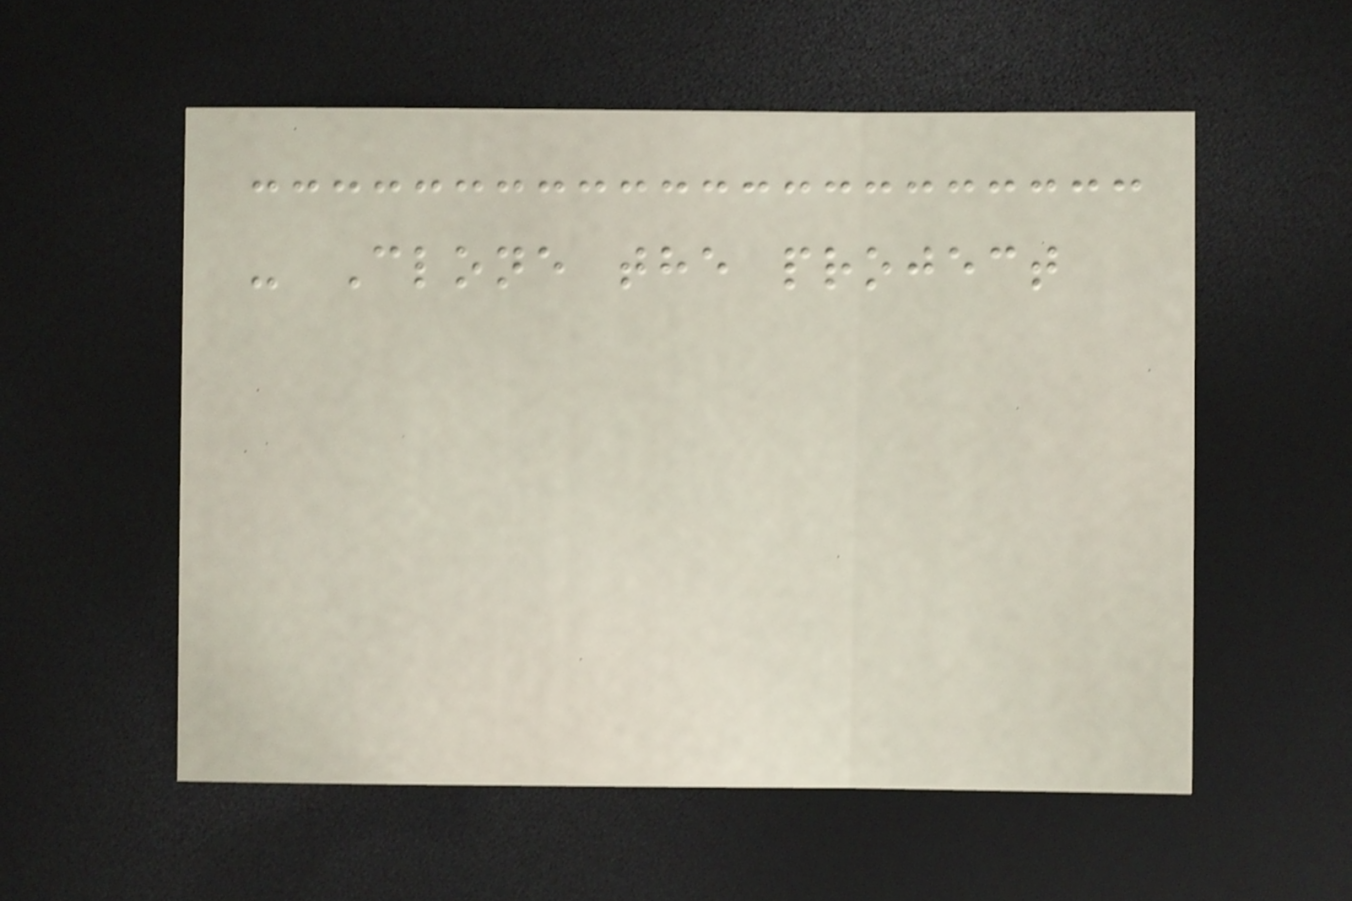- Clone the project
